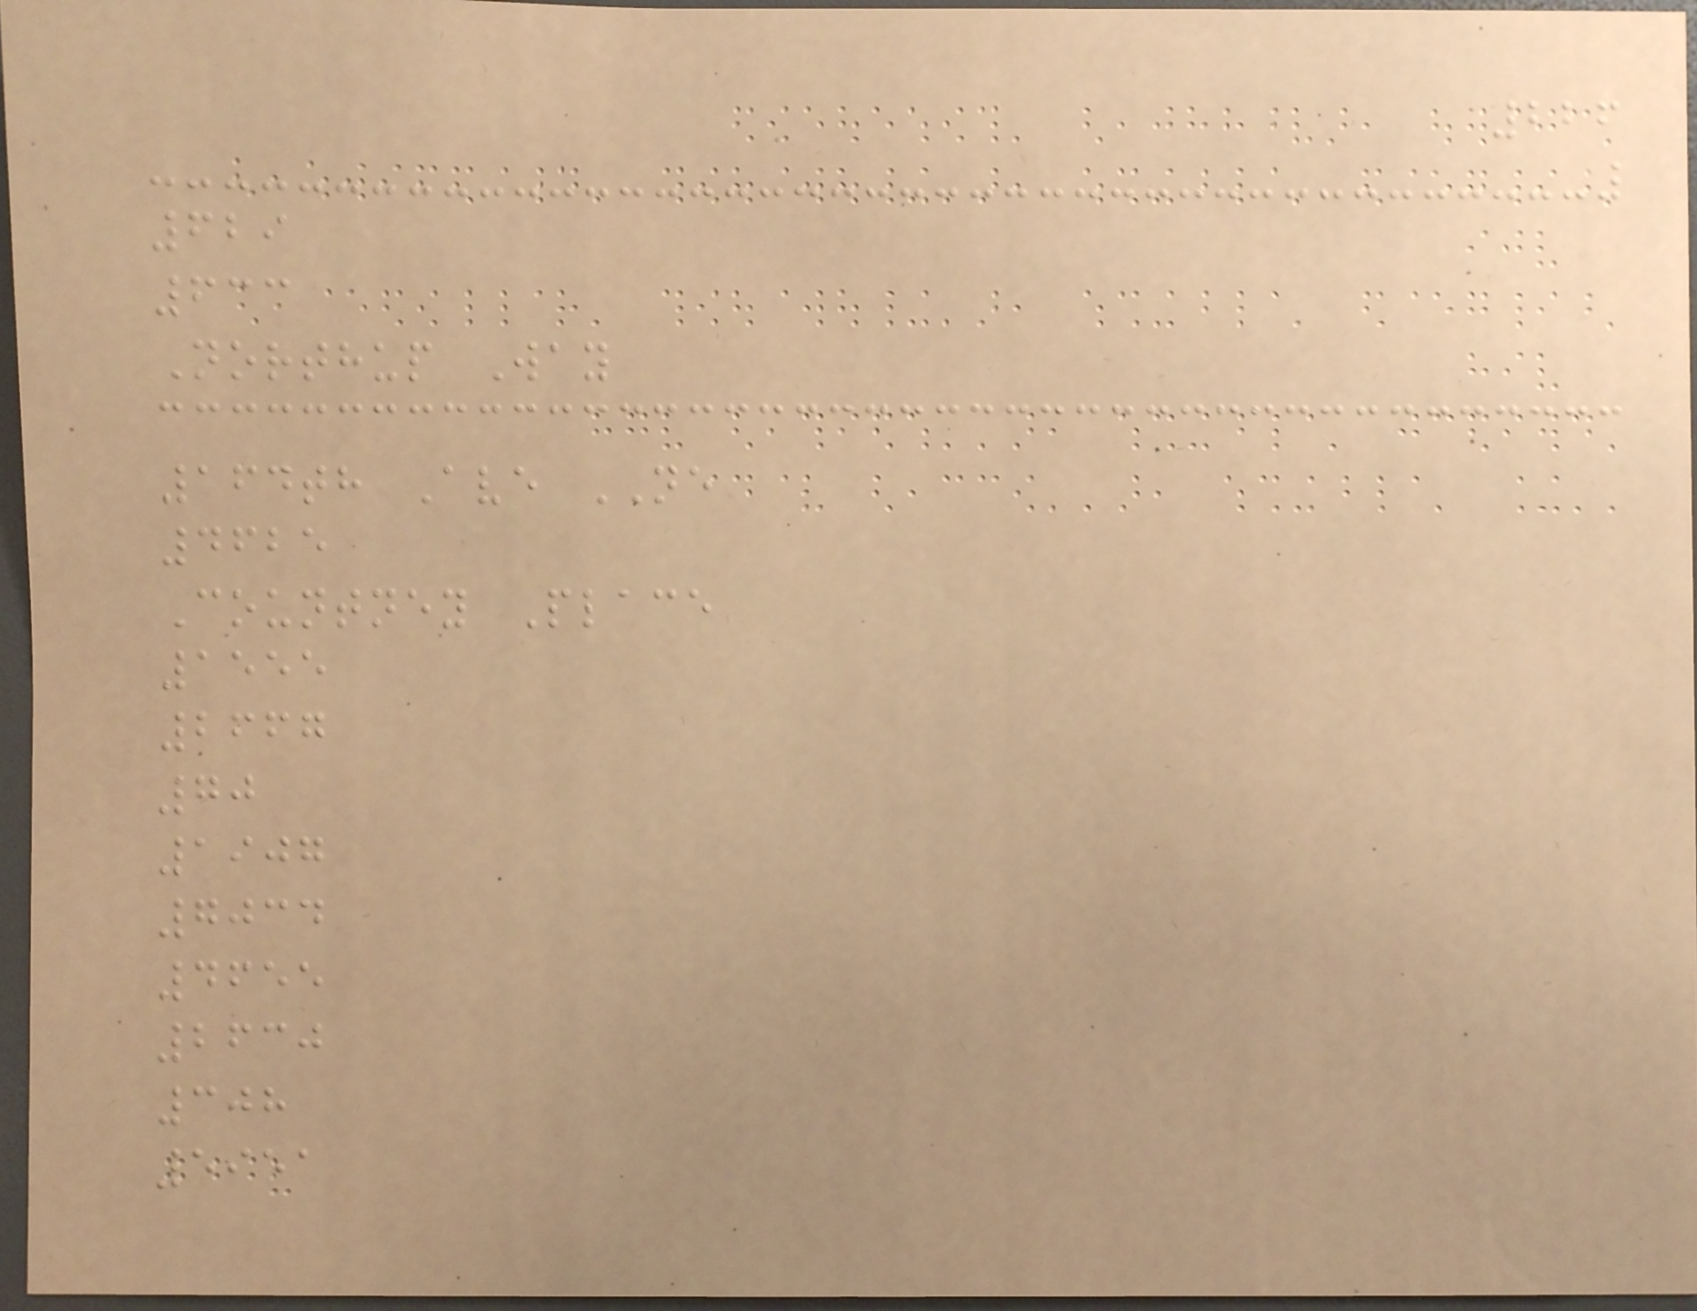226
629
633
Northup Way
164th Ave NE
4625
Countney Place
1555
2667
70
1907
7034
4655
2630
308
5951
